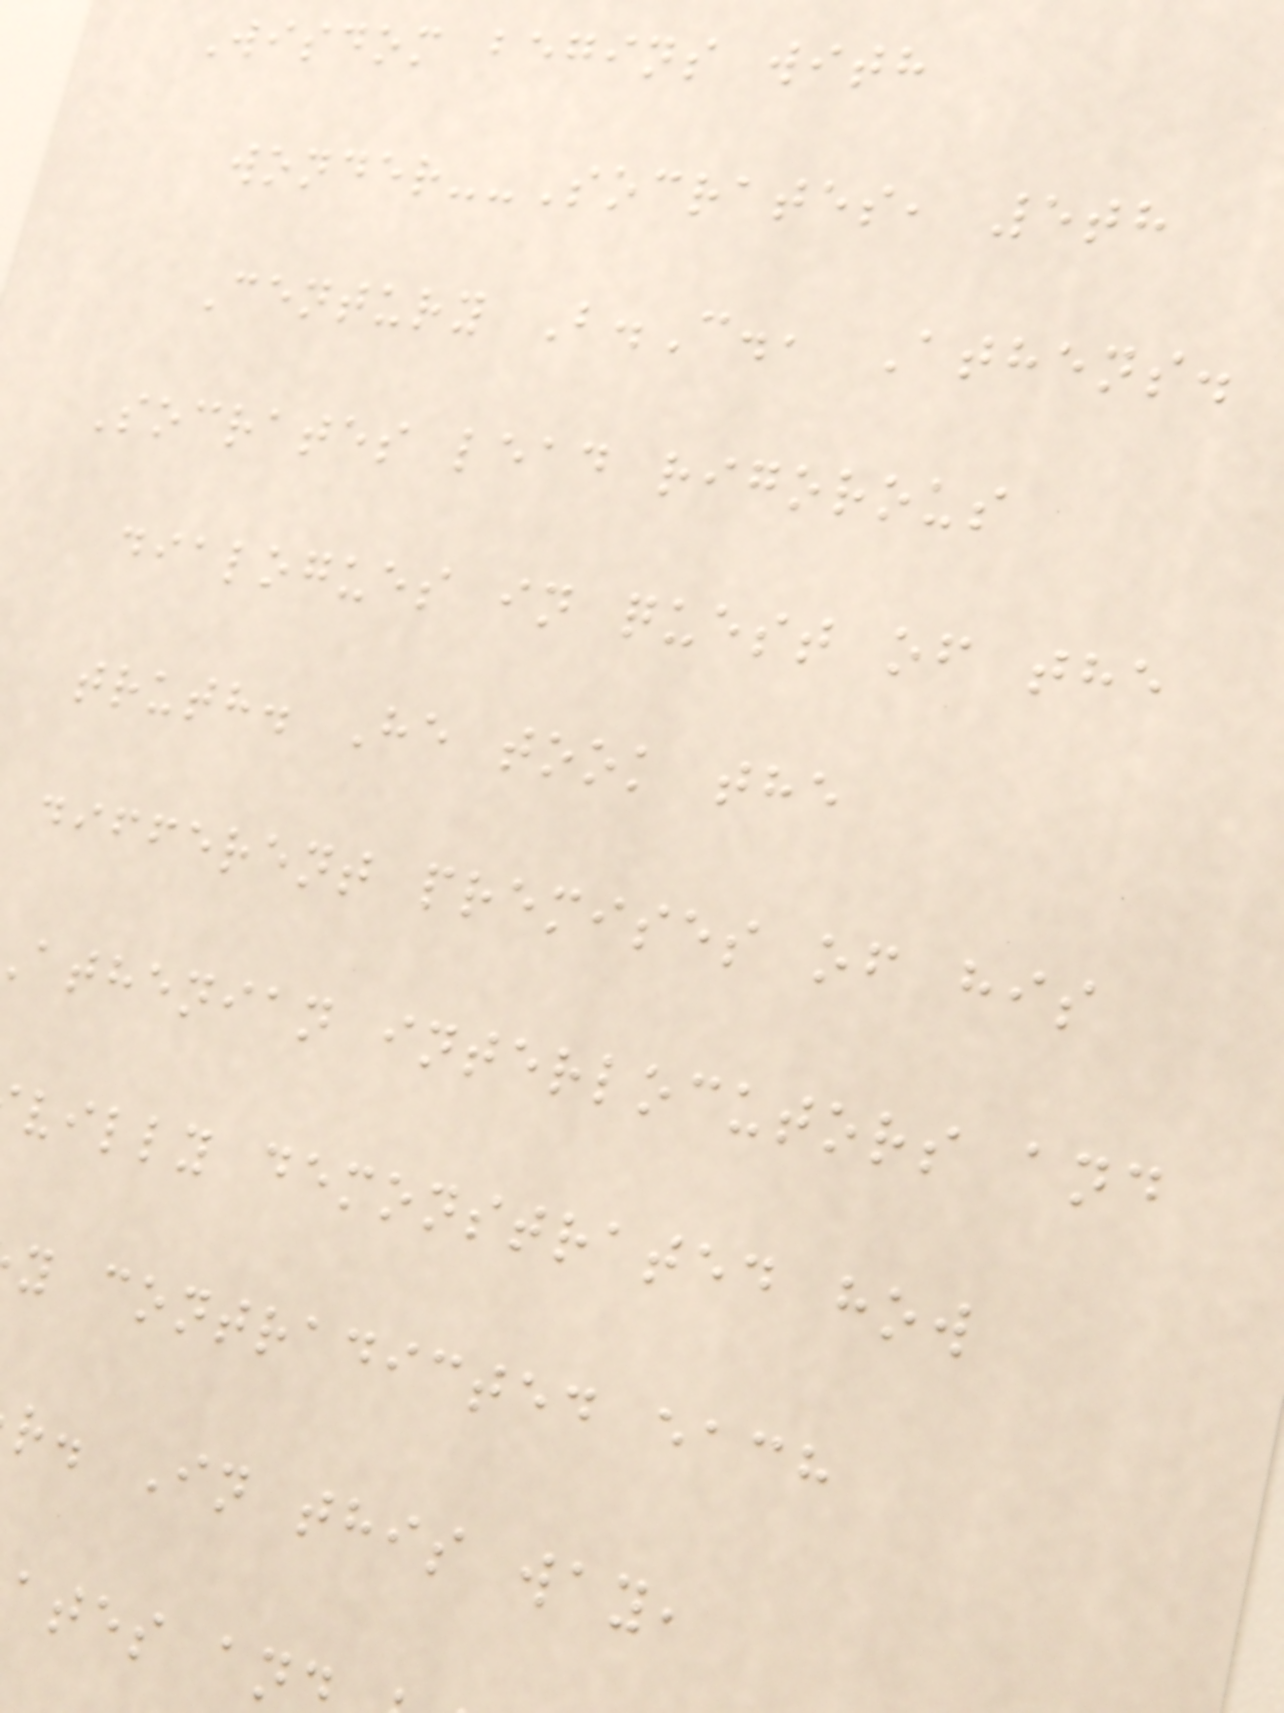Wisdom begins with
wonder--Socrates, 5th
Century B.C., Athens.
Socrates lead rigorous
dialogues in quest of the
truth. He took the
different premises of his
athenian interlocutors and
villy demonstrated how
y contradicted each
r. In this way,
ates an
